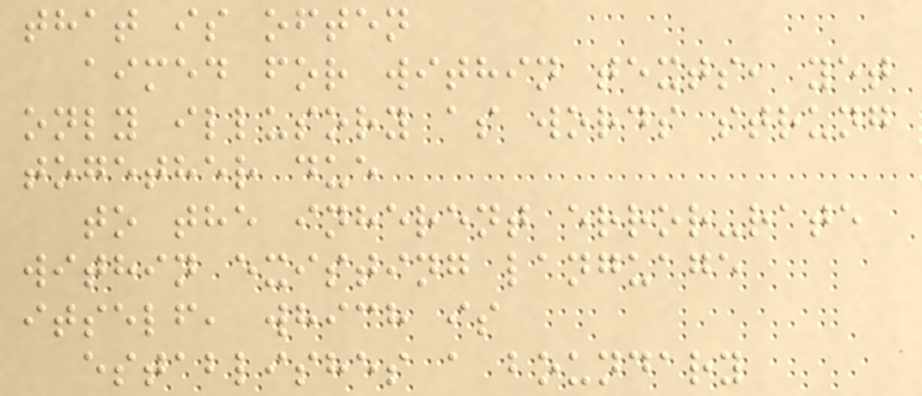that is often
aimed for within texts, yet
only illusory as words strung
together due
to the inherent error-rate
within existing language
itself, which is
establishes a boundary
